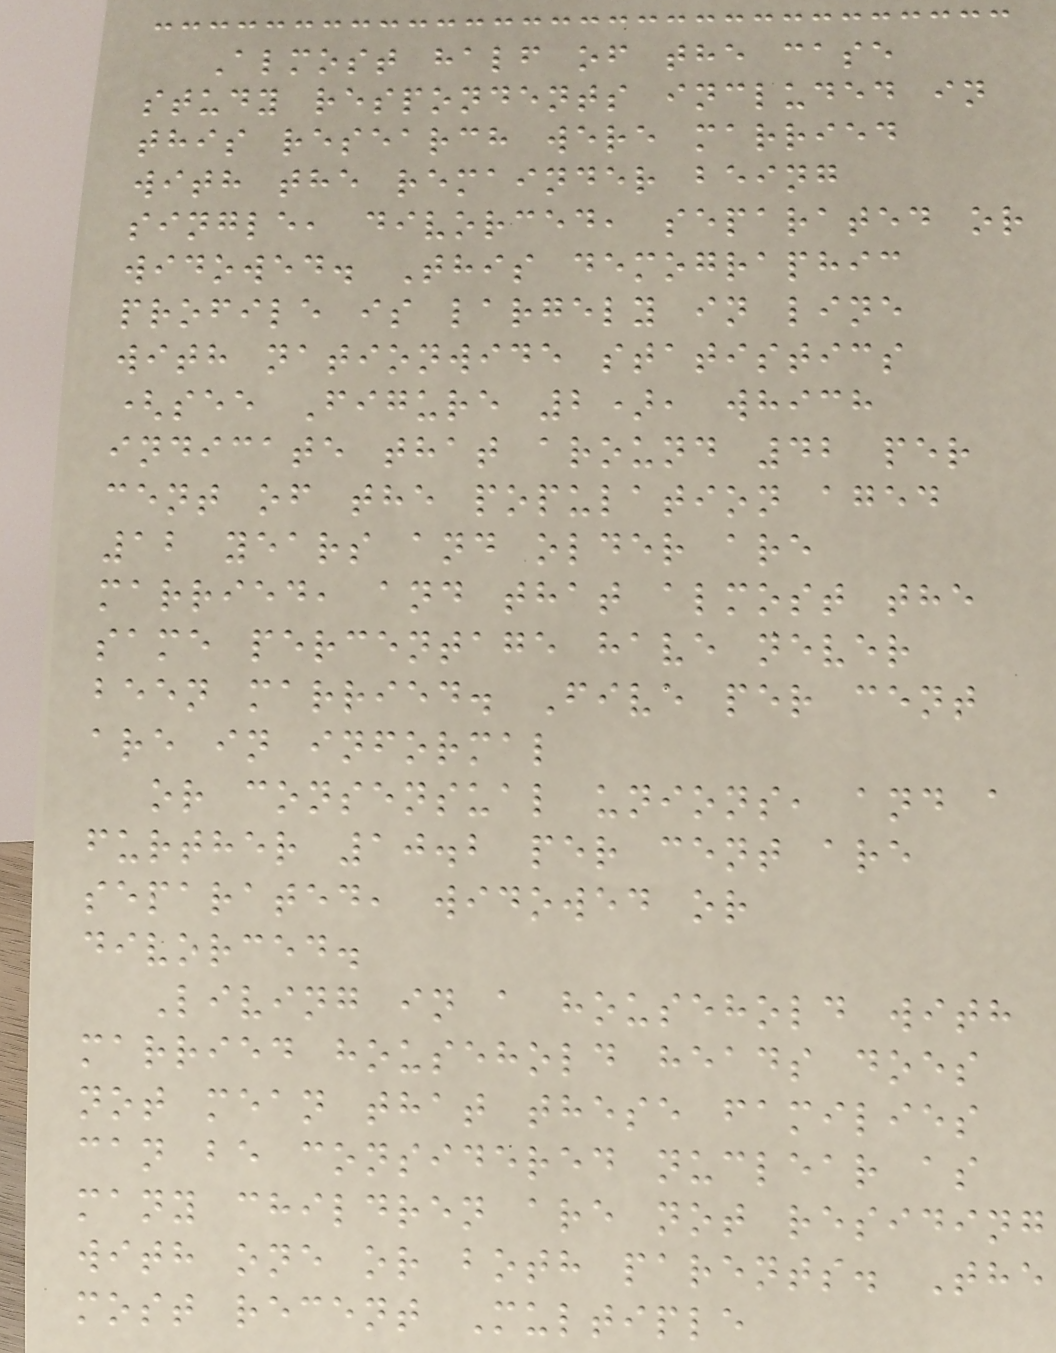Almost half of the case
study respondents included in
this research were married
with the remainder being
single, divorced, separated or
widowed. This demographic
profile is largely in line
with nationwide statistics
(see Figure 2), which
indicate that around 42 per
cent of the population aged
12 years and older are
married, and that almost the
same percentage have never
been married. Five per cent
are in informal
or consensual unions, and a
further 10.2 per cent are
separated, widowed or
divorced.
Living in a household with
married household heads does
not mean that these families
can be considered nuclear as
many children are not residing
with one or both parents. The
most recent Multiple
